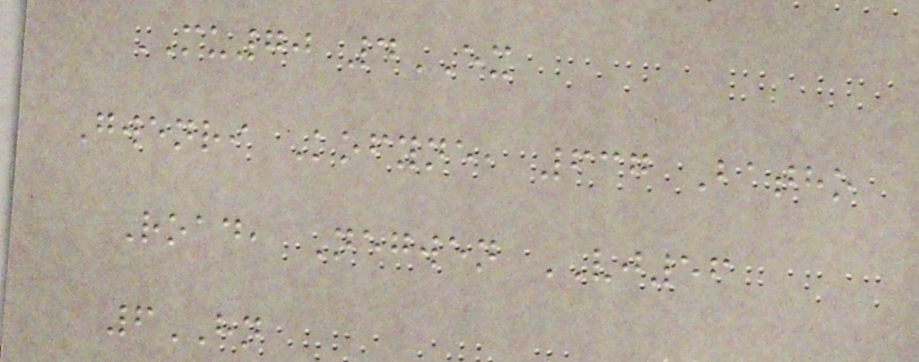MU70 4EX
Gwenri Kofyne, 637 Batho
Road, Negwen VJ56
6HN
